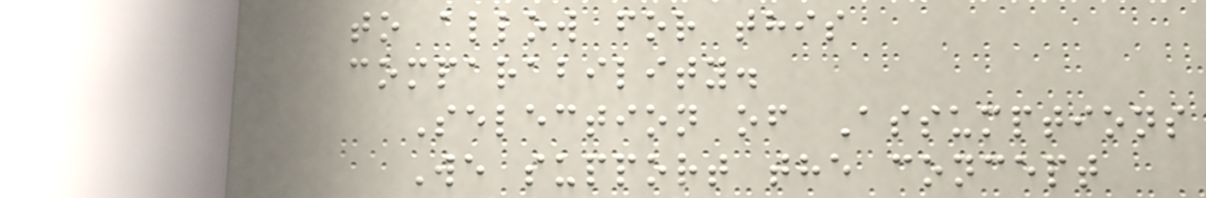to allow for this
comparability.
Selection of Assumptions
We support the concept
